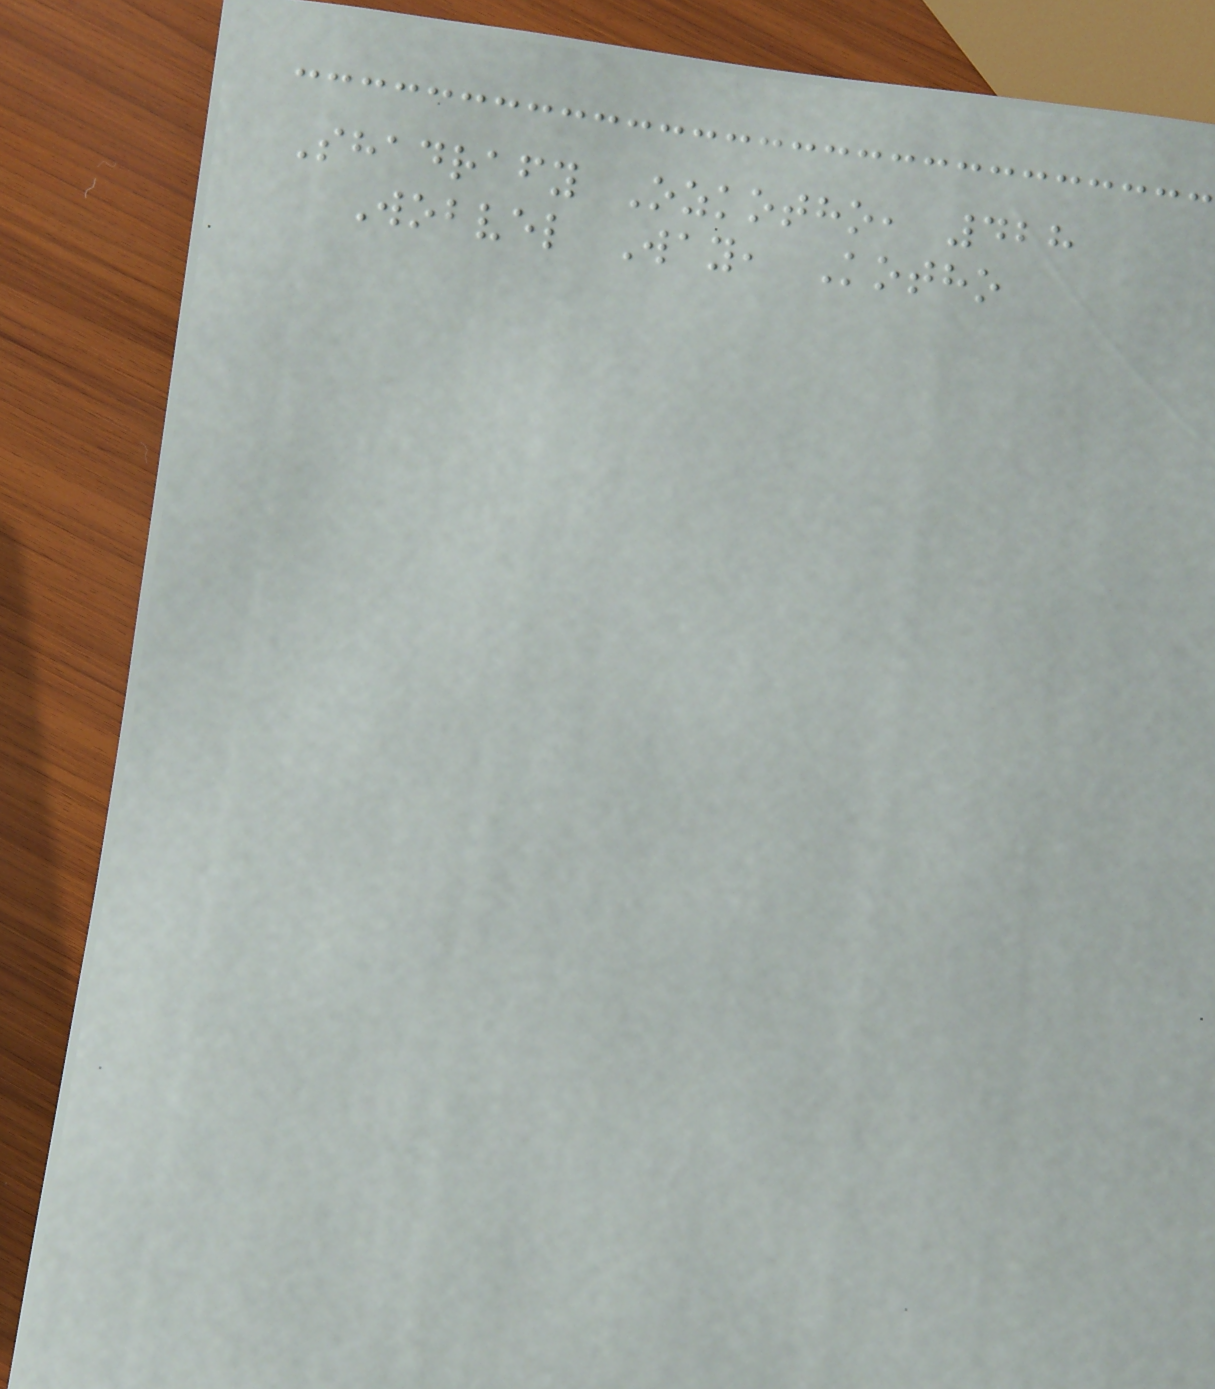Shadrafy Ozkotho, 428
Wobvel Way, Kotho
